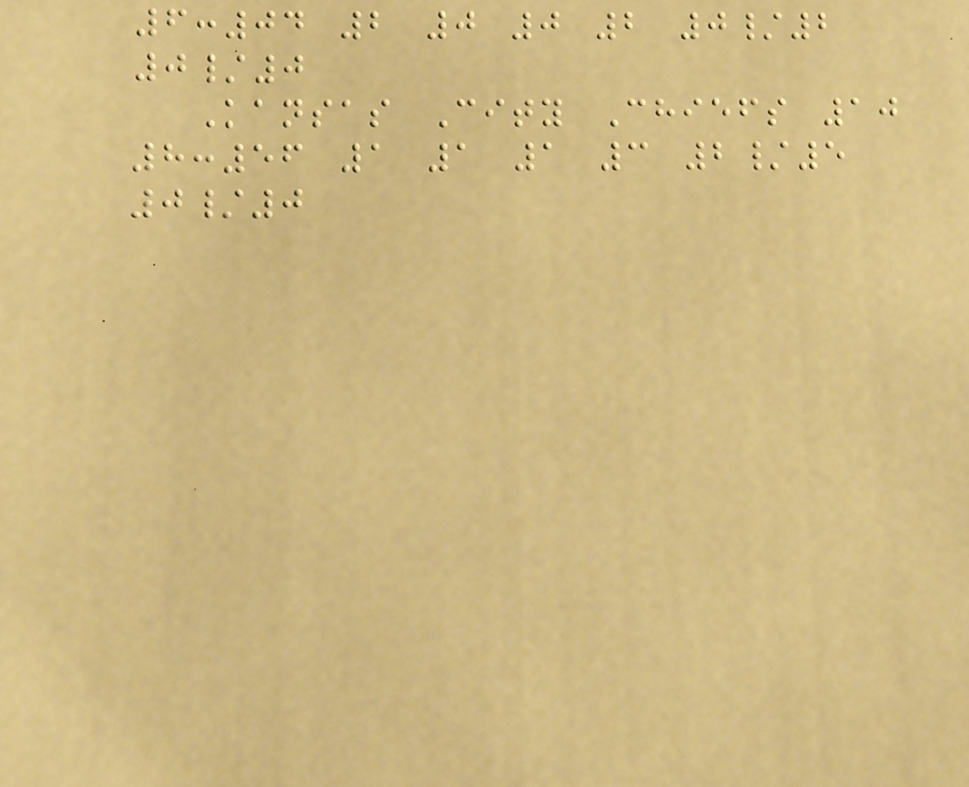6:04 2 0 0 2 0/2
0/0
Kansas City Chiefs 10
8:56 1 1 1 3 2/5
0/0
